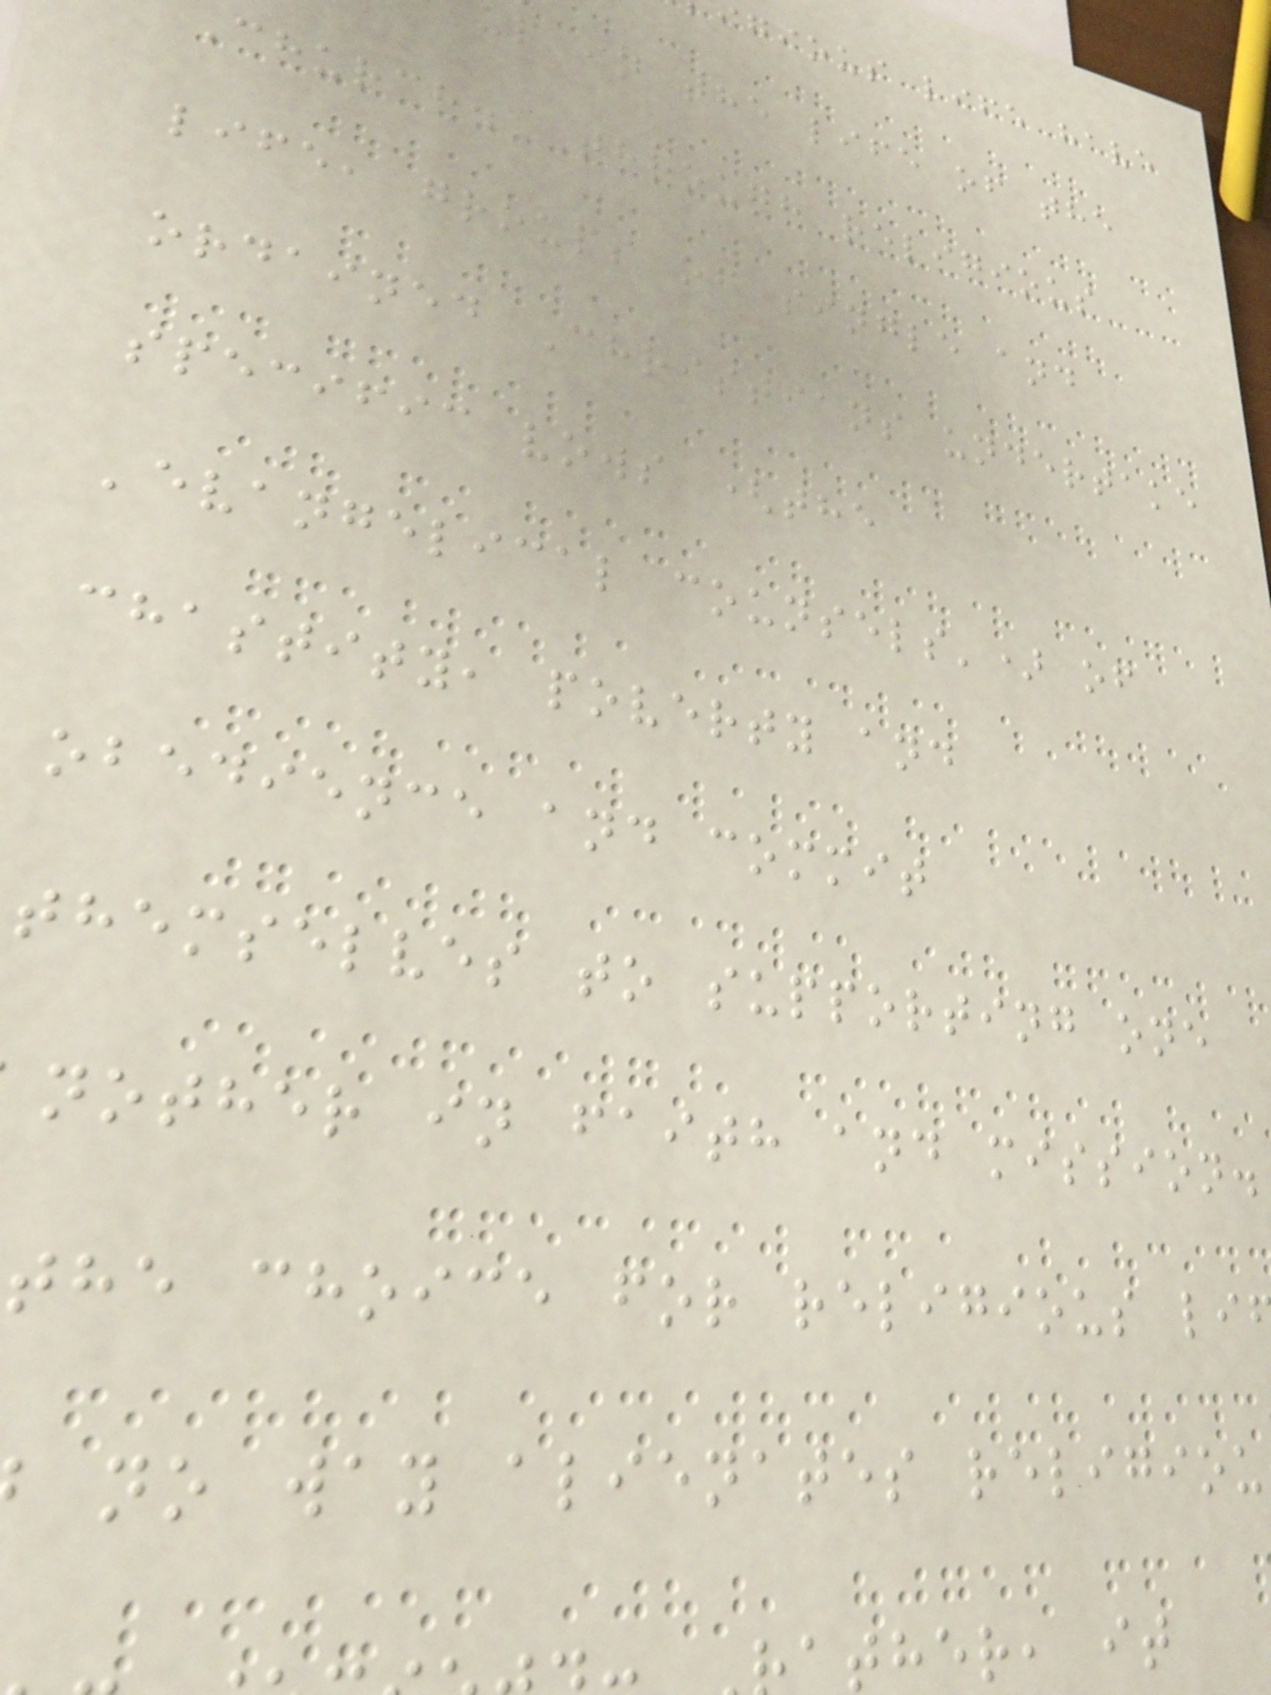igious life have
up in the life of the
Church. Through religious
life, groups of single and
ordained Christians undertake
specific vows (the
'evangelical counsels') of
chastity, poverty and
obedience and commit
themselves to supporting one
nother in faith and mission.
the choice for religious li
no way alienates religiou
ther, it
